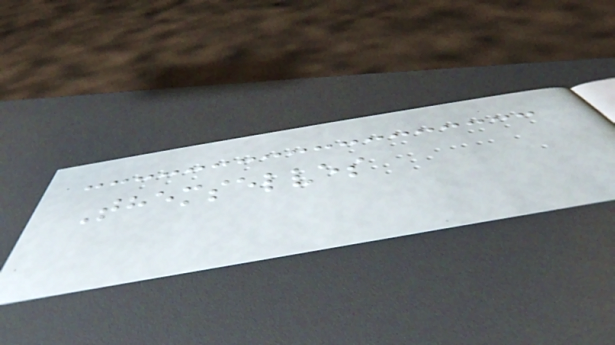Themselves
